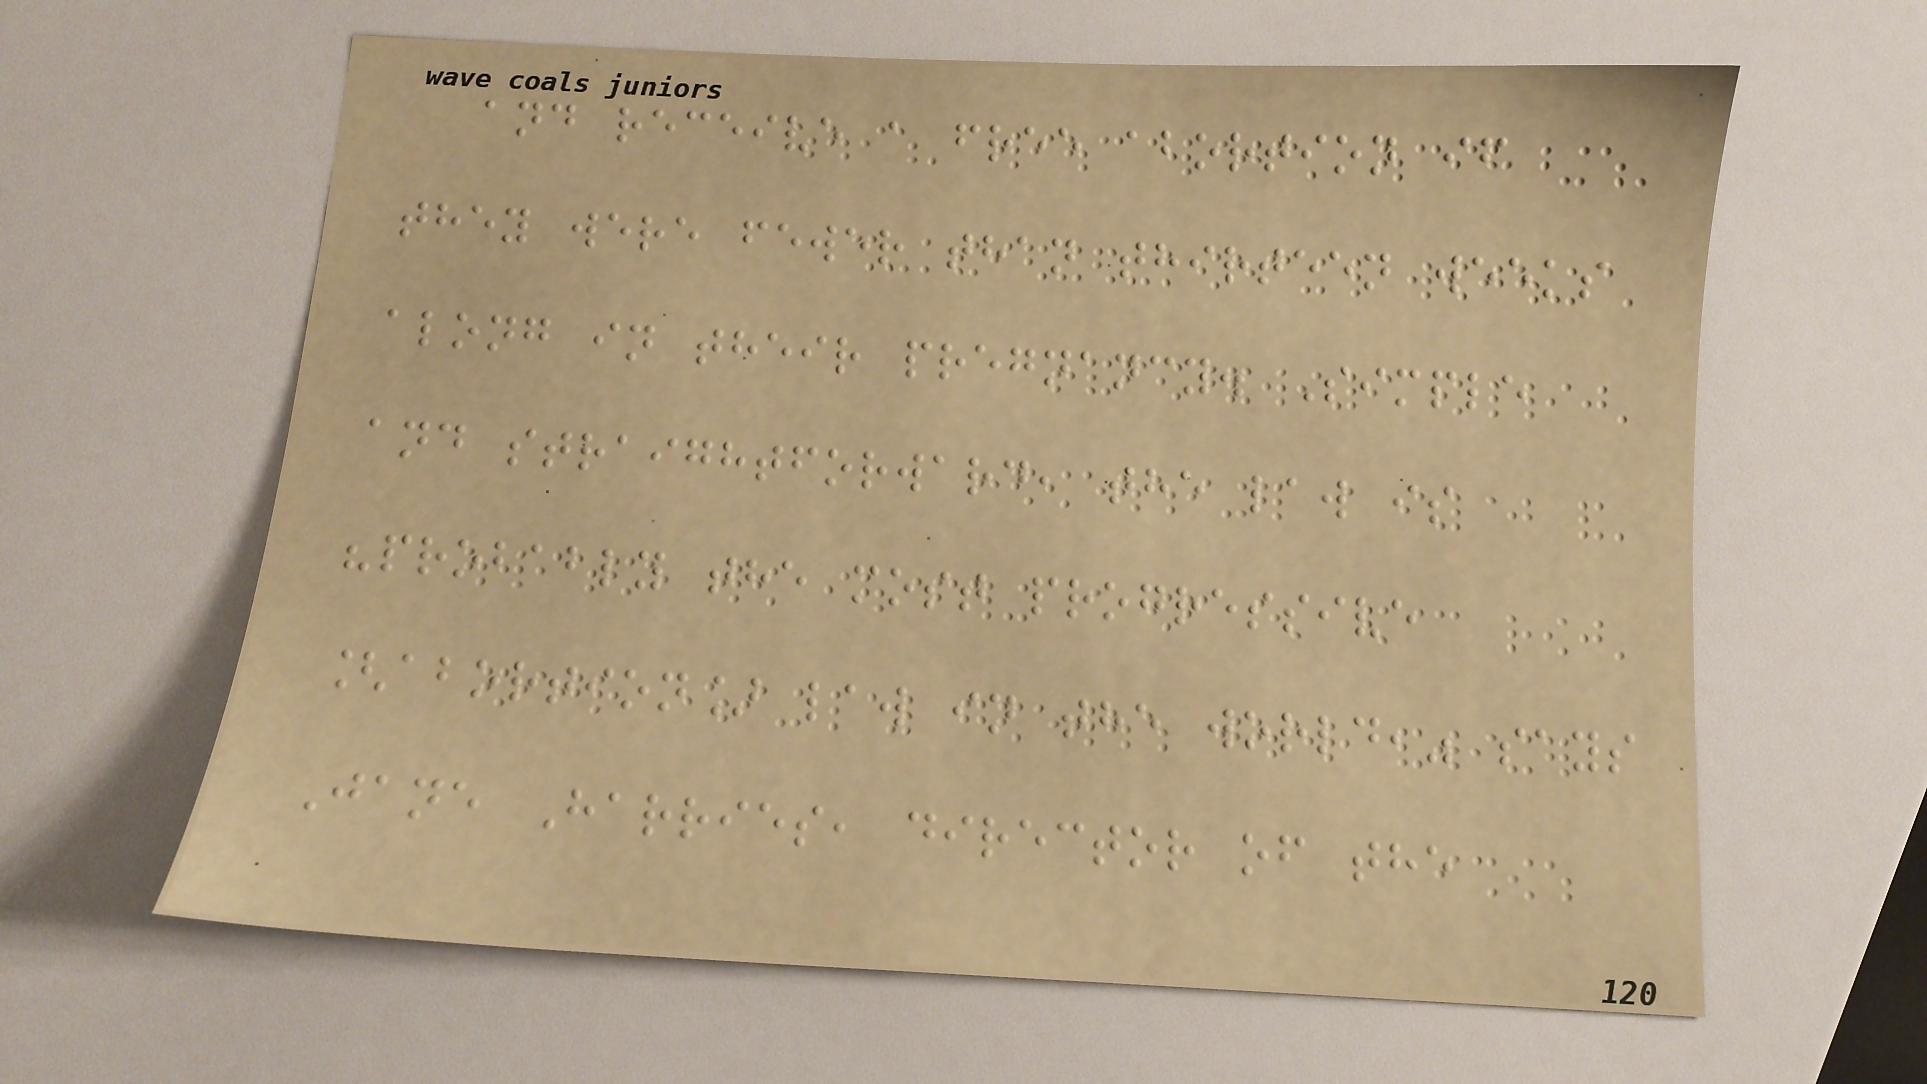and receive a free abortion if
they were fewer than thirteen weeks
along in their pregnancy. Simple
and straightforward, the law is
"probably the most progressive
[abortion] law in the world," says
Jane Harries, director of the
